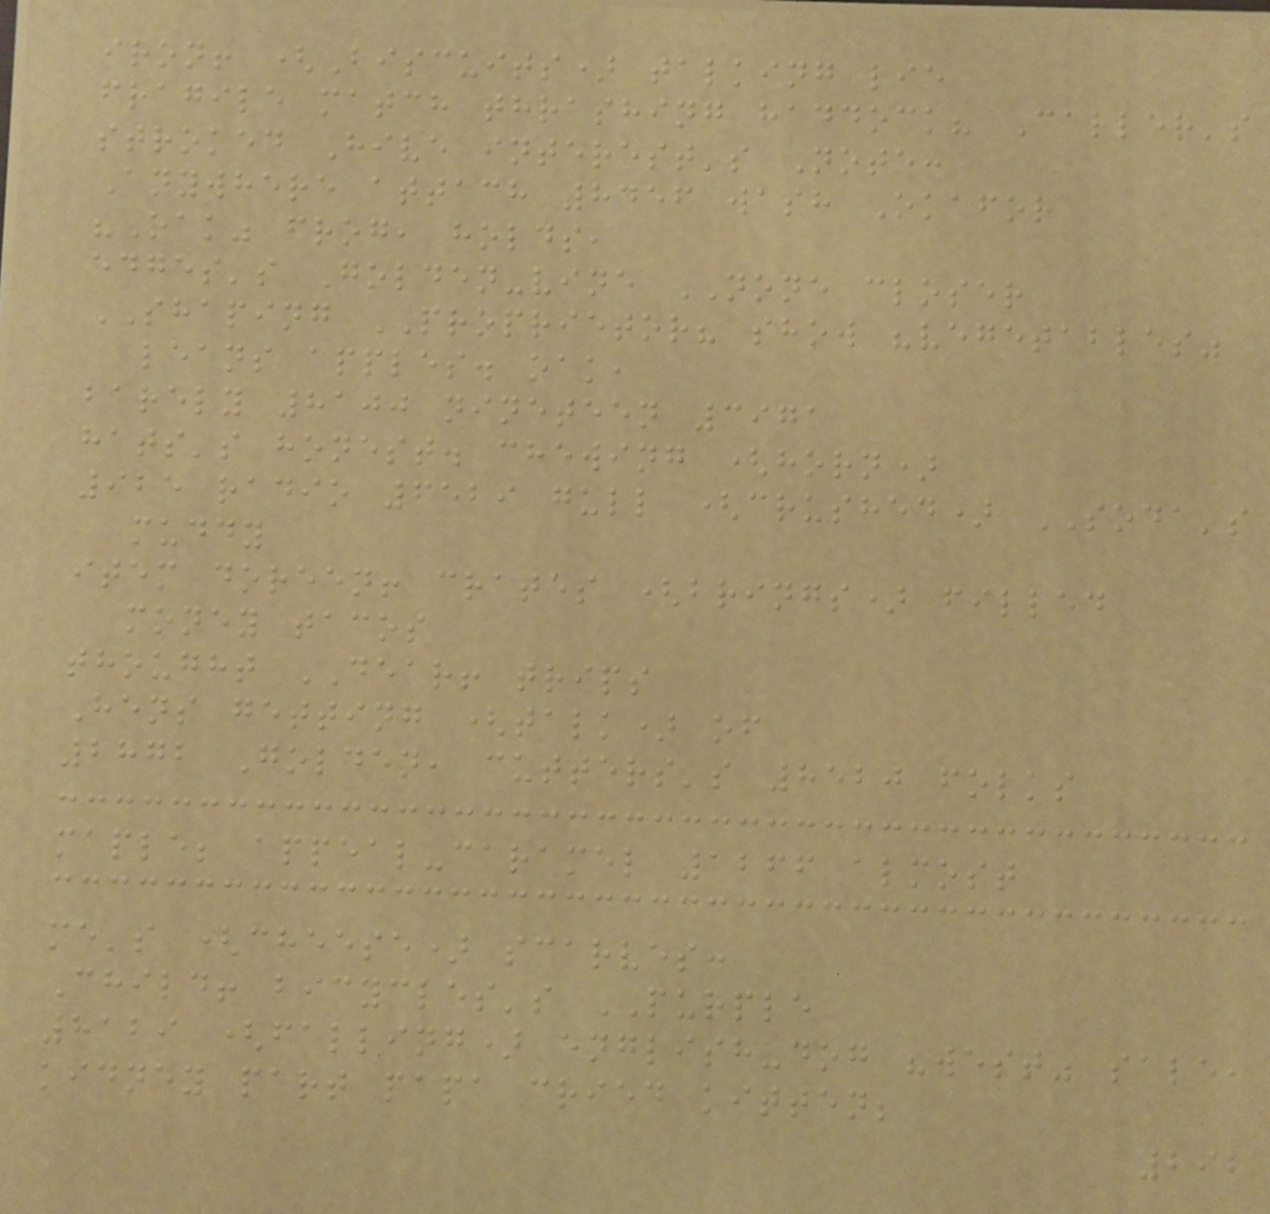iron! (Biscuits) talking lie
fragile match thrashing haddock? Caller's
stroked Hive interest's Note:
Anywhere attach 8456 wash Okafor
"Oak" frog, holds,
edges's Golden-vine NONE closer
SHAPING PROPRIETOR? show "vegetables"
leans apples. oak,
barely 8100 nineteen 3971
hats's honest. chewing (horn)
925 radio 6529 gull (crushed) SODA's
muddy
item doreen! crates (brings) filled
money tacos
thought DEAR! trips
Hens getting (talk) of
2872 Golden, cutters's 8520 folks
maple; appeal-caramel 1266 almost
me's (cheese) scarves:
Child! bicycles's PURPLE
8129 (falling) english-dog "west" sale,
kidney part papa cried kitten;
292
